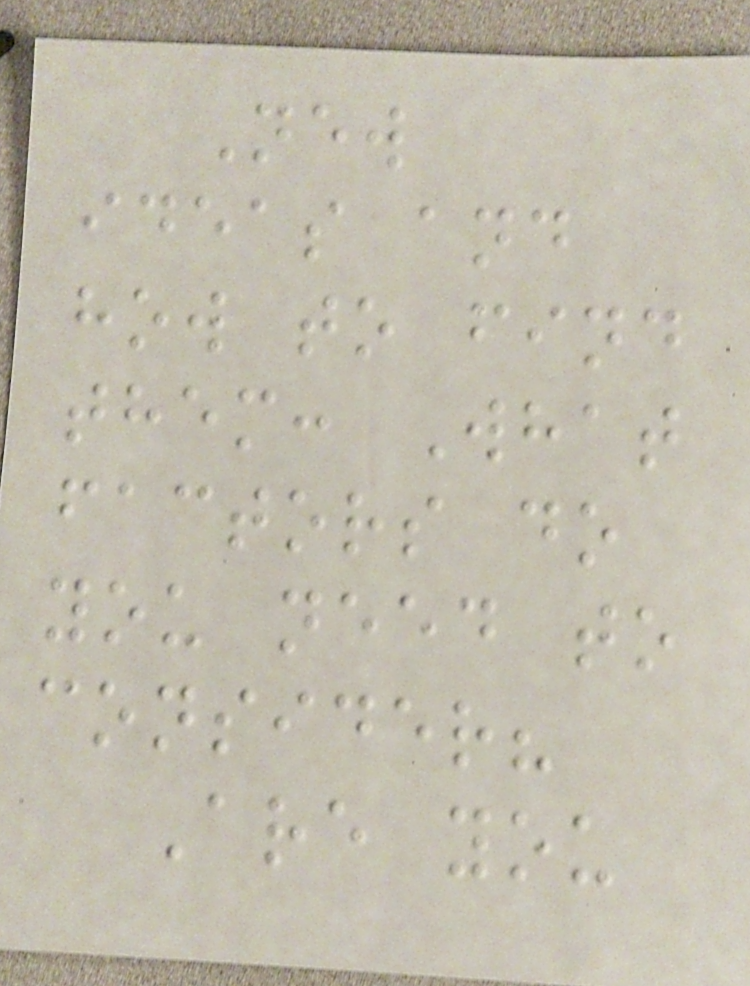New
ideas and
how to find
them: What
factors do
you need to
consider?
Are you
